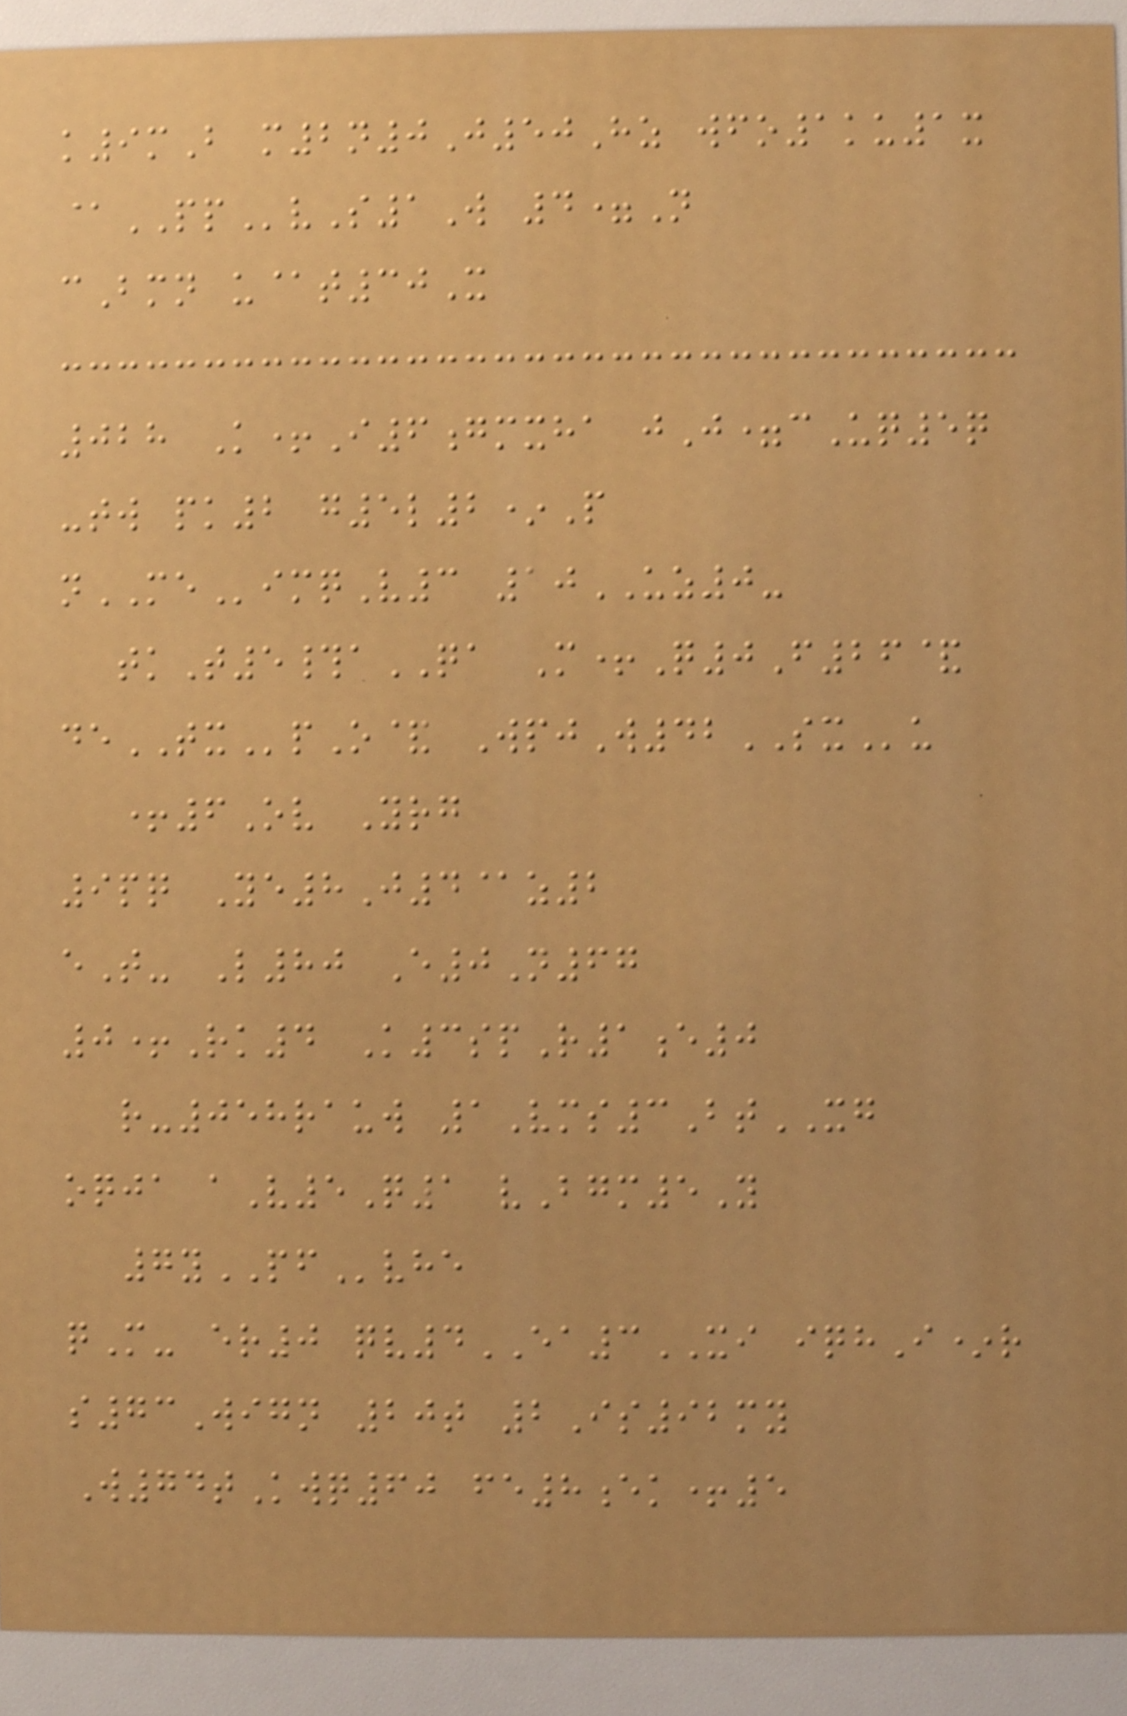k9mB m2n0J50Hz wfo1ku1x
@PPvS1W 4=N
cBmn u@t30X
028 K+I6gmxha jJ=cUq5q
-tw pk2 g5l2*P
nMEimqV3 10UZ0-
tkT5#aQA M+Q0F26&
deTXpO& WpjW42SXu
+6Ov Yrg
9pq Ye8J4@z2
eT- L80 E0N67
0+Rk4 K3spR1e0
r-058rauw 1Vms3BtXG
oqja aV5Q1 vBgm5Y
7yPFvhe
qM- er0 qv4EA3XI iqhI*r
s73Wign 20t 2Is92my
W74tKwq60 fe8ek+5
